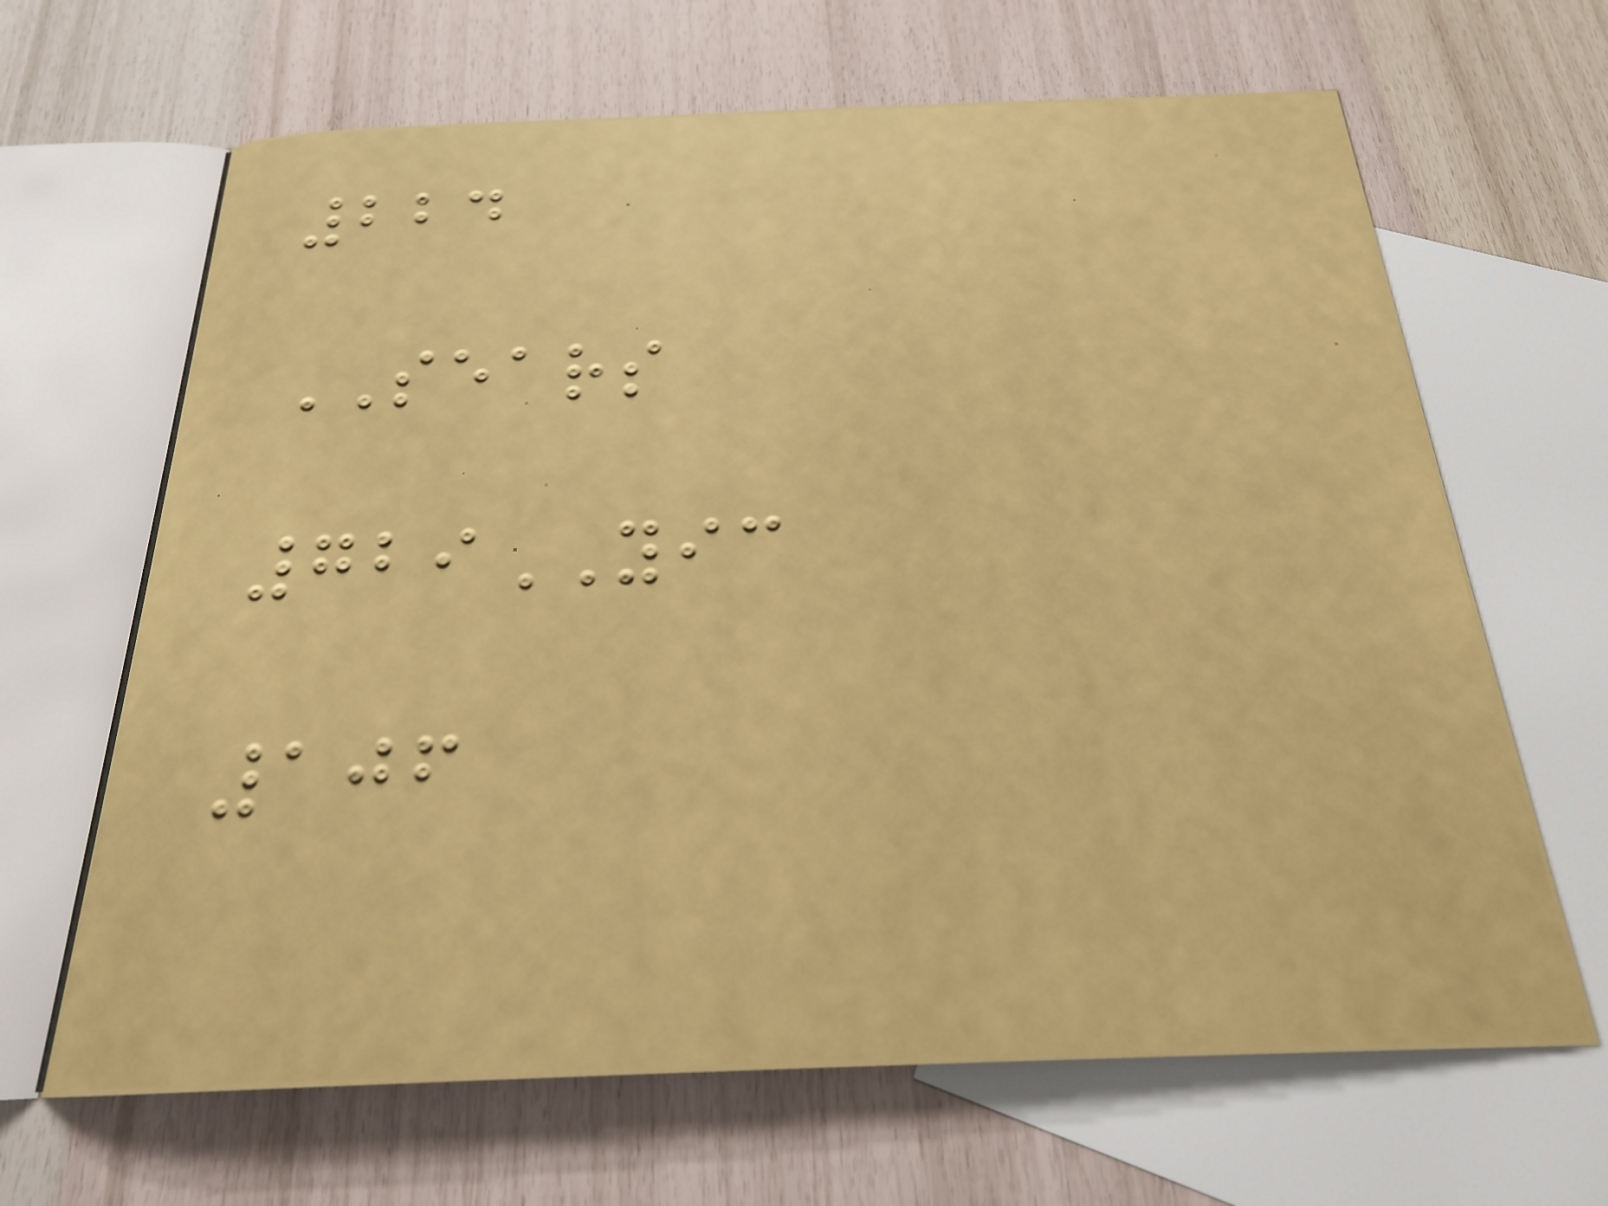224
SEARS
729YIC
106
